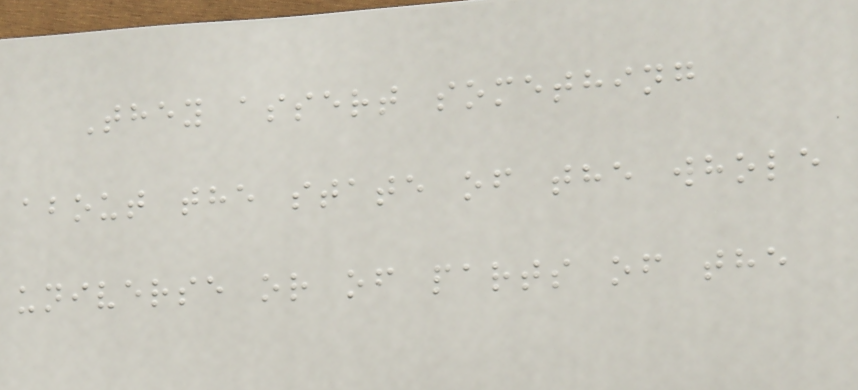They assert something
about the state of the whole
universe or of parts of the
